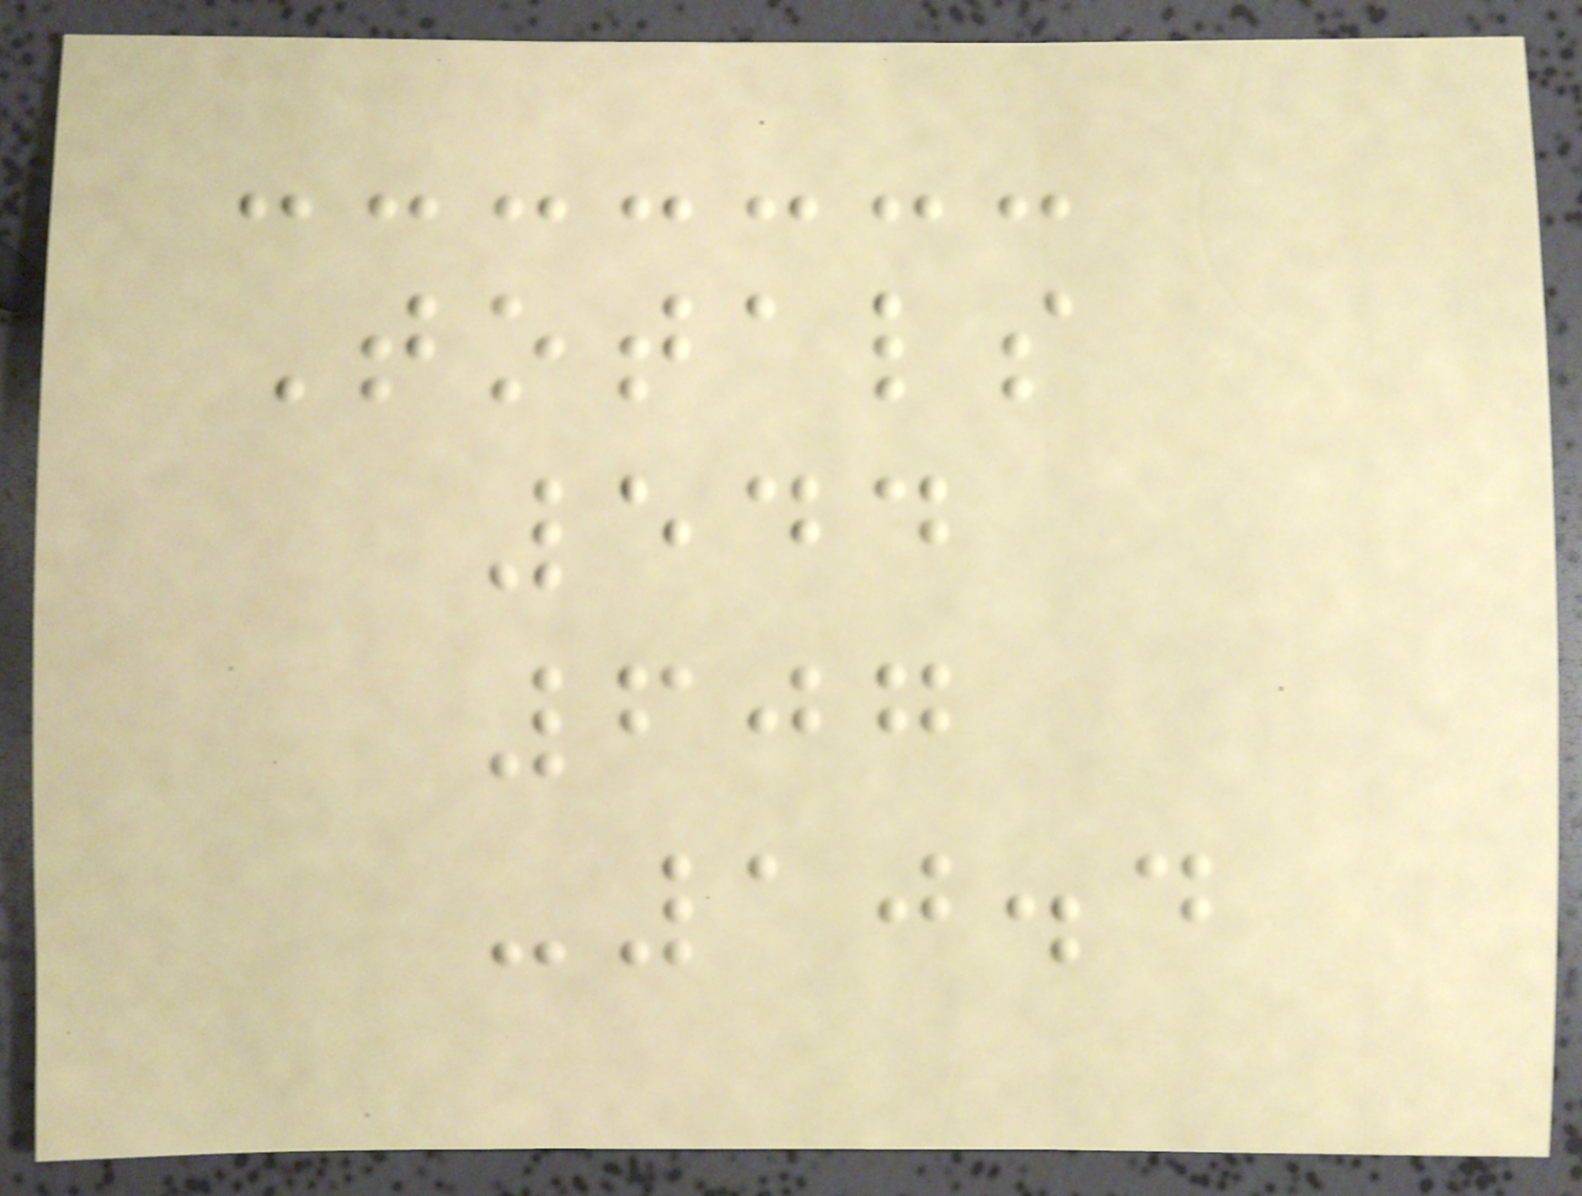Totals
544
607
-10.4
